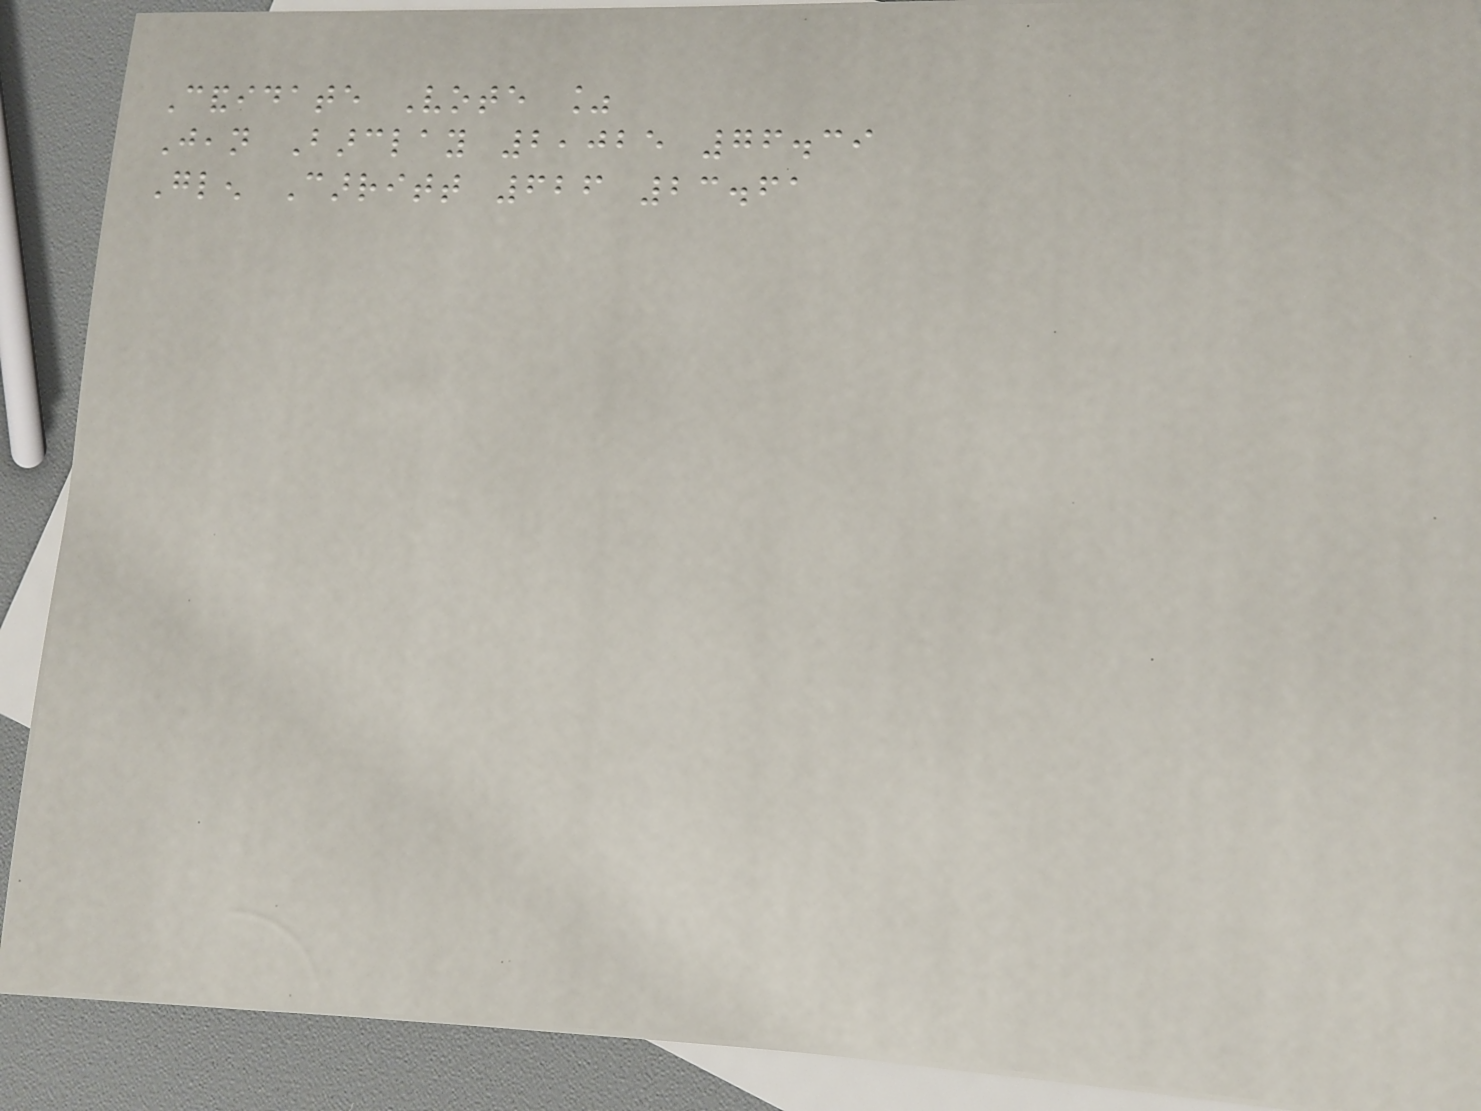Candidate Vote %
Jean Barclay 2,025 76.39
Glen Carritt 626 23.61
